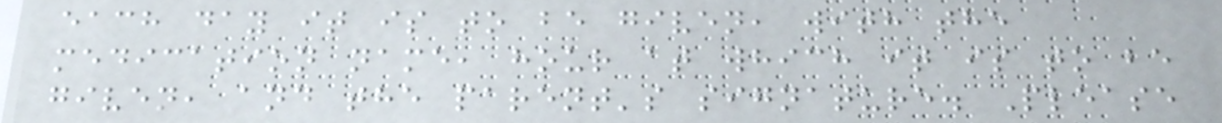each day it is to be given, with the
medication name, hour at which it is to be
given, and the parent's signature. Please
